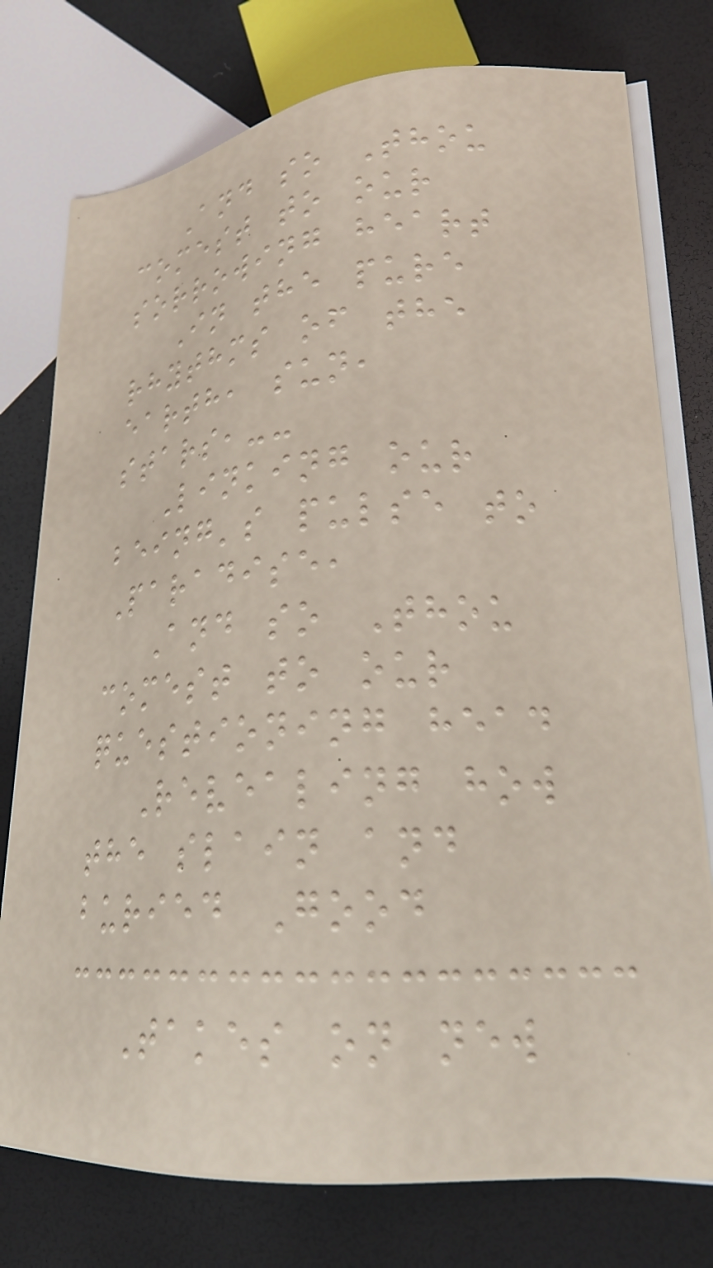And so Thou
comest to our
sorrowing heart
In the pure
rhythms of the
earth, sun,
stars,--
Linking our
being's pulse to
Paradise,
And so Thou
comest to our
questioning head
Revealing how
the slain and
buried Good
Takes on new
